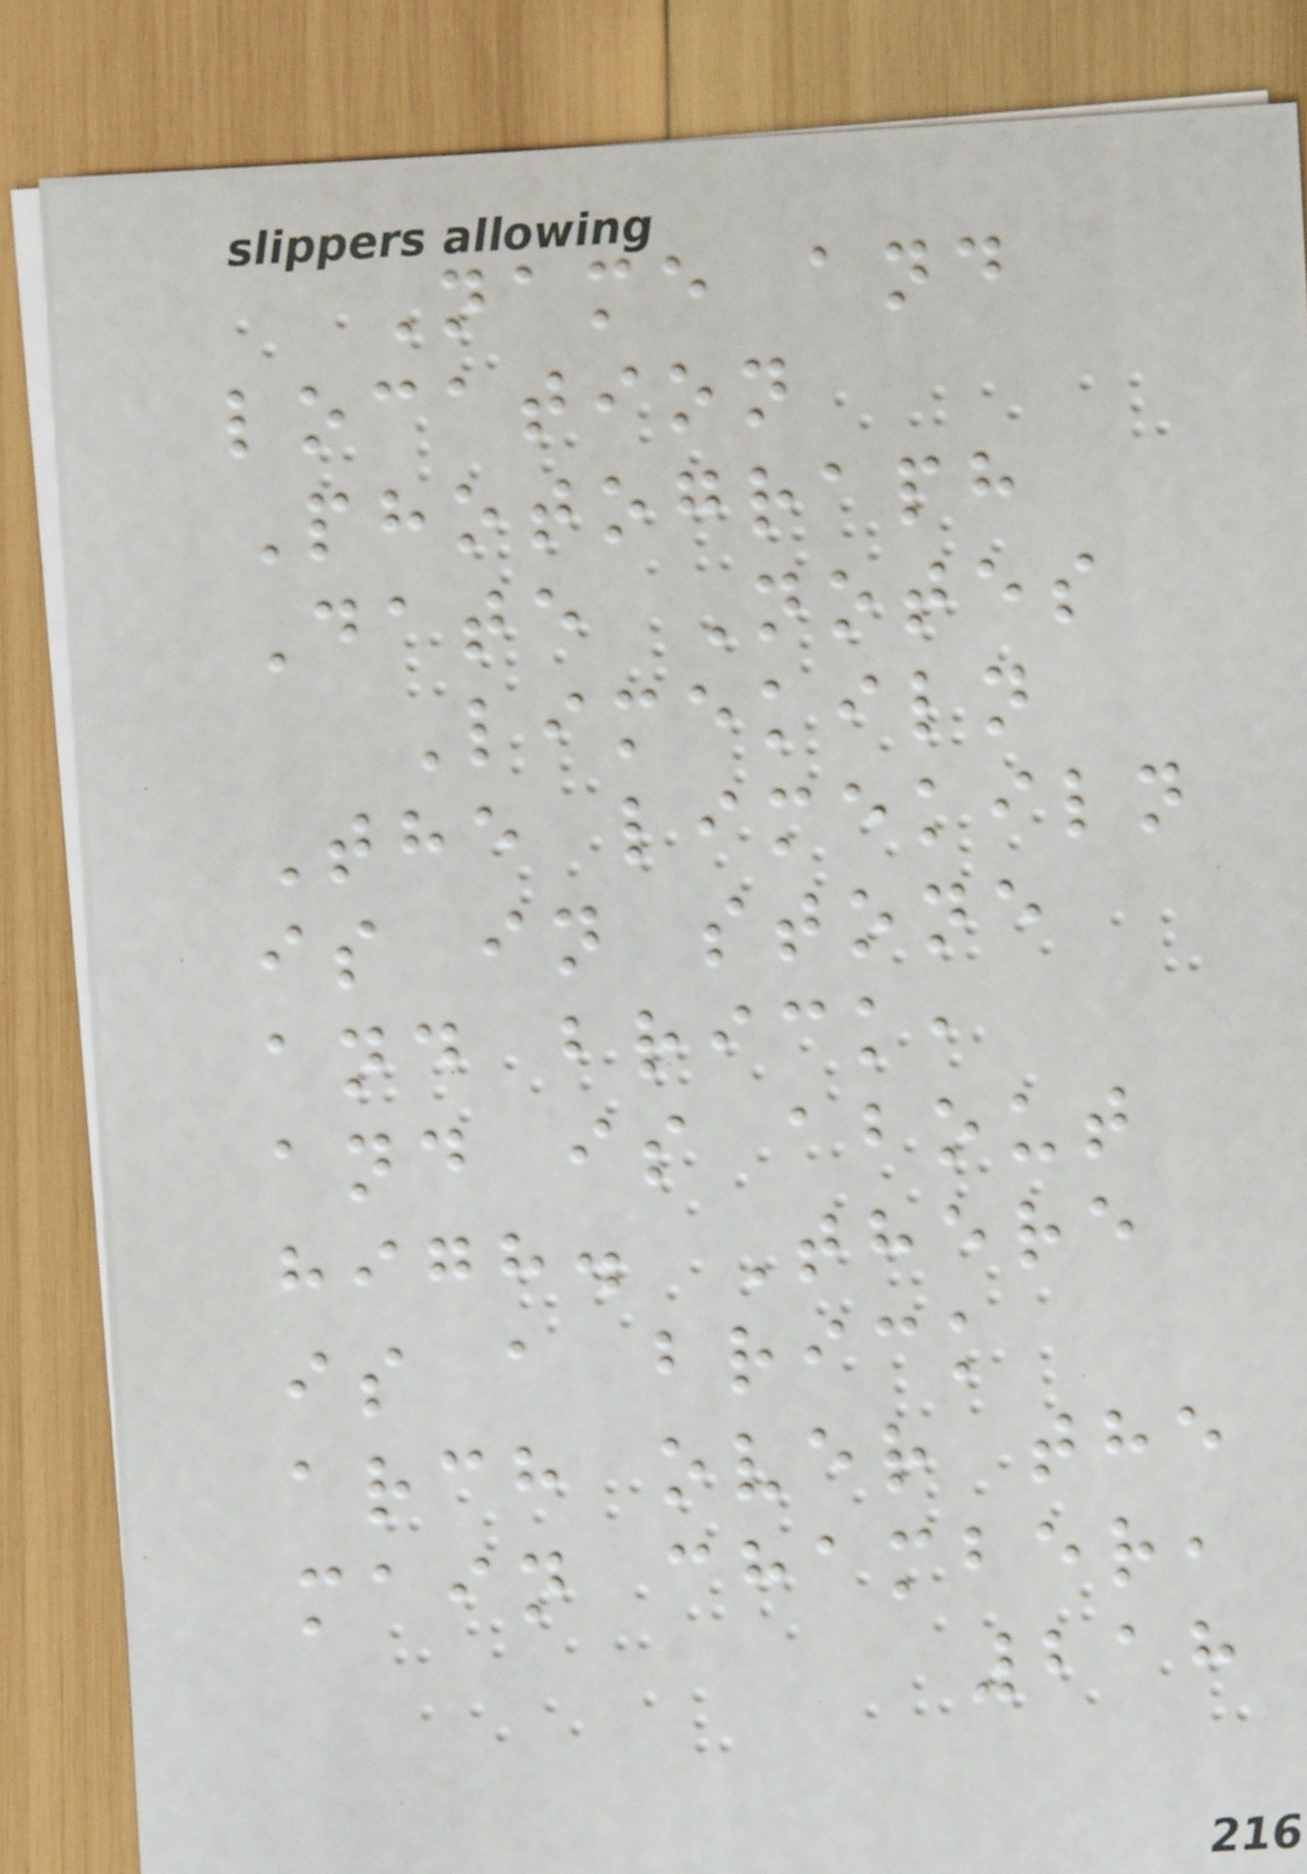Name and
location
Photograph
Date Notes
Limekiln
The limekiln
is in stone
and brick,
and is about
high. There
is a brick
arch over the
main chamber,
218
